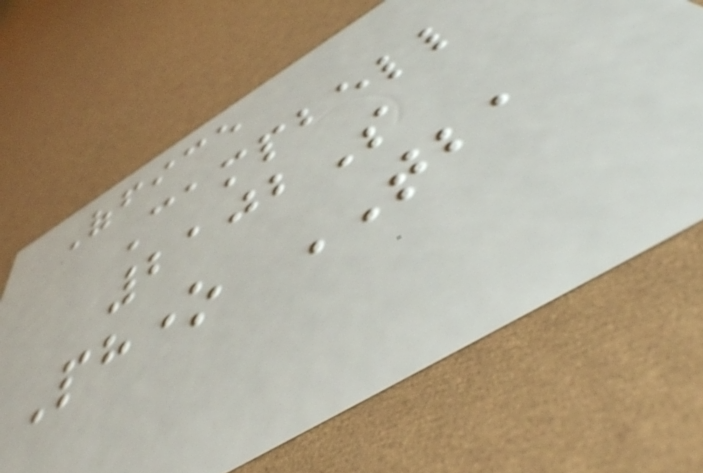Office
Campbell
2102S
Phone TBA
